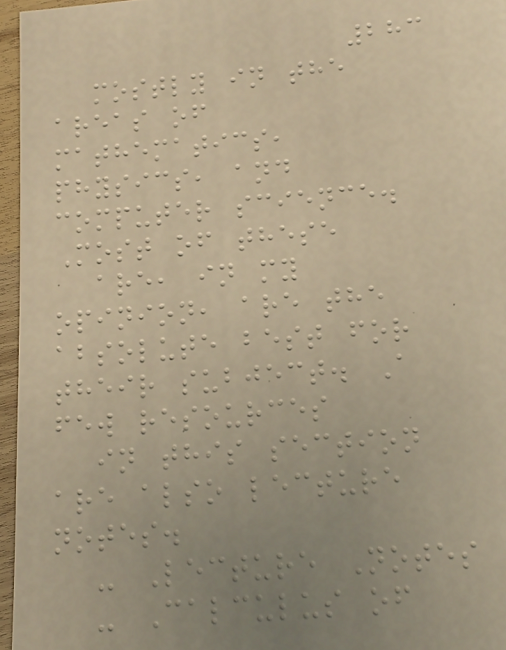283
mostly in the
areas of
mathematics,
physics, and
computer science.
Most of these
are, in my
opinion, are the
absolute best for
their subject. A
few resources
in this section
are also lecture
notes.
- Lecture Notes
- Calculus of
